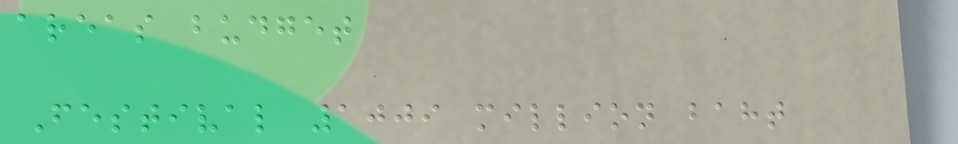areas budget
Festival 1009 million baht
